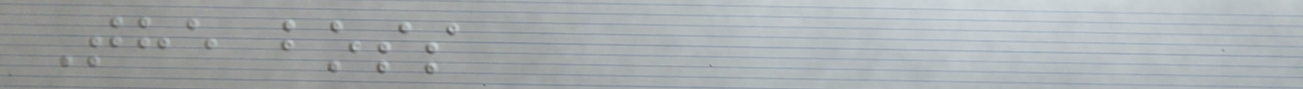The boss
